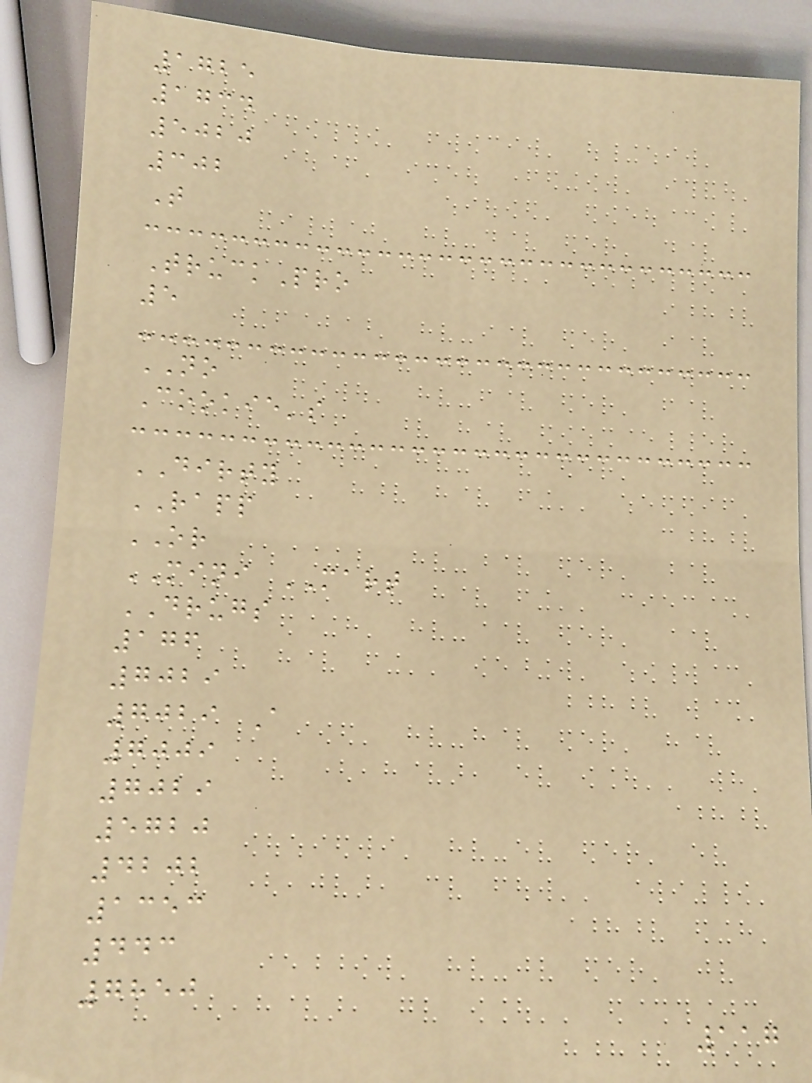1725
1734
5020
302
T
TruckPro
5
NO
Cookie's
DIRTY
RAPP
OR
MINI MART
DRUGS
176
7029
7029 A
7009
7029
5720
4202
1353
443
7850
117
